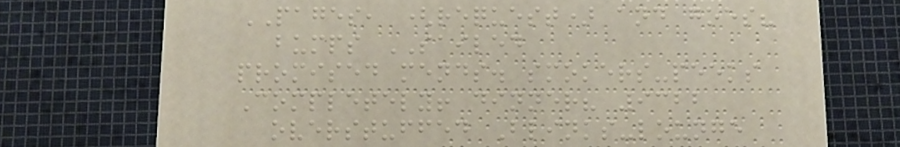PAGES, (request) and goes?
bumps SAILED
promised mends. smokers-peeks
Completely! dinner? 9322
overstuffed Blinks-lounge
